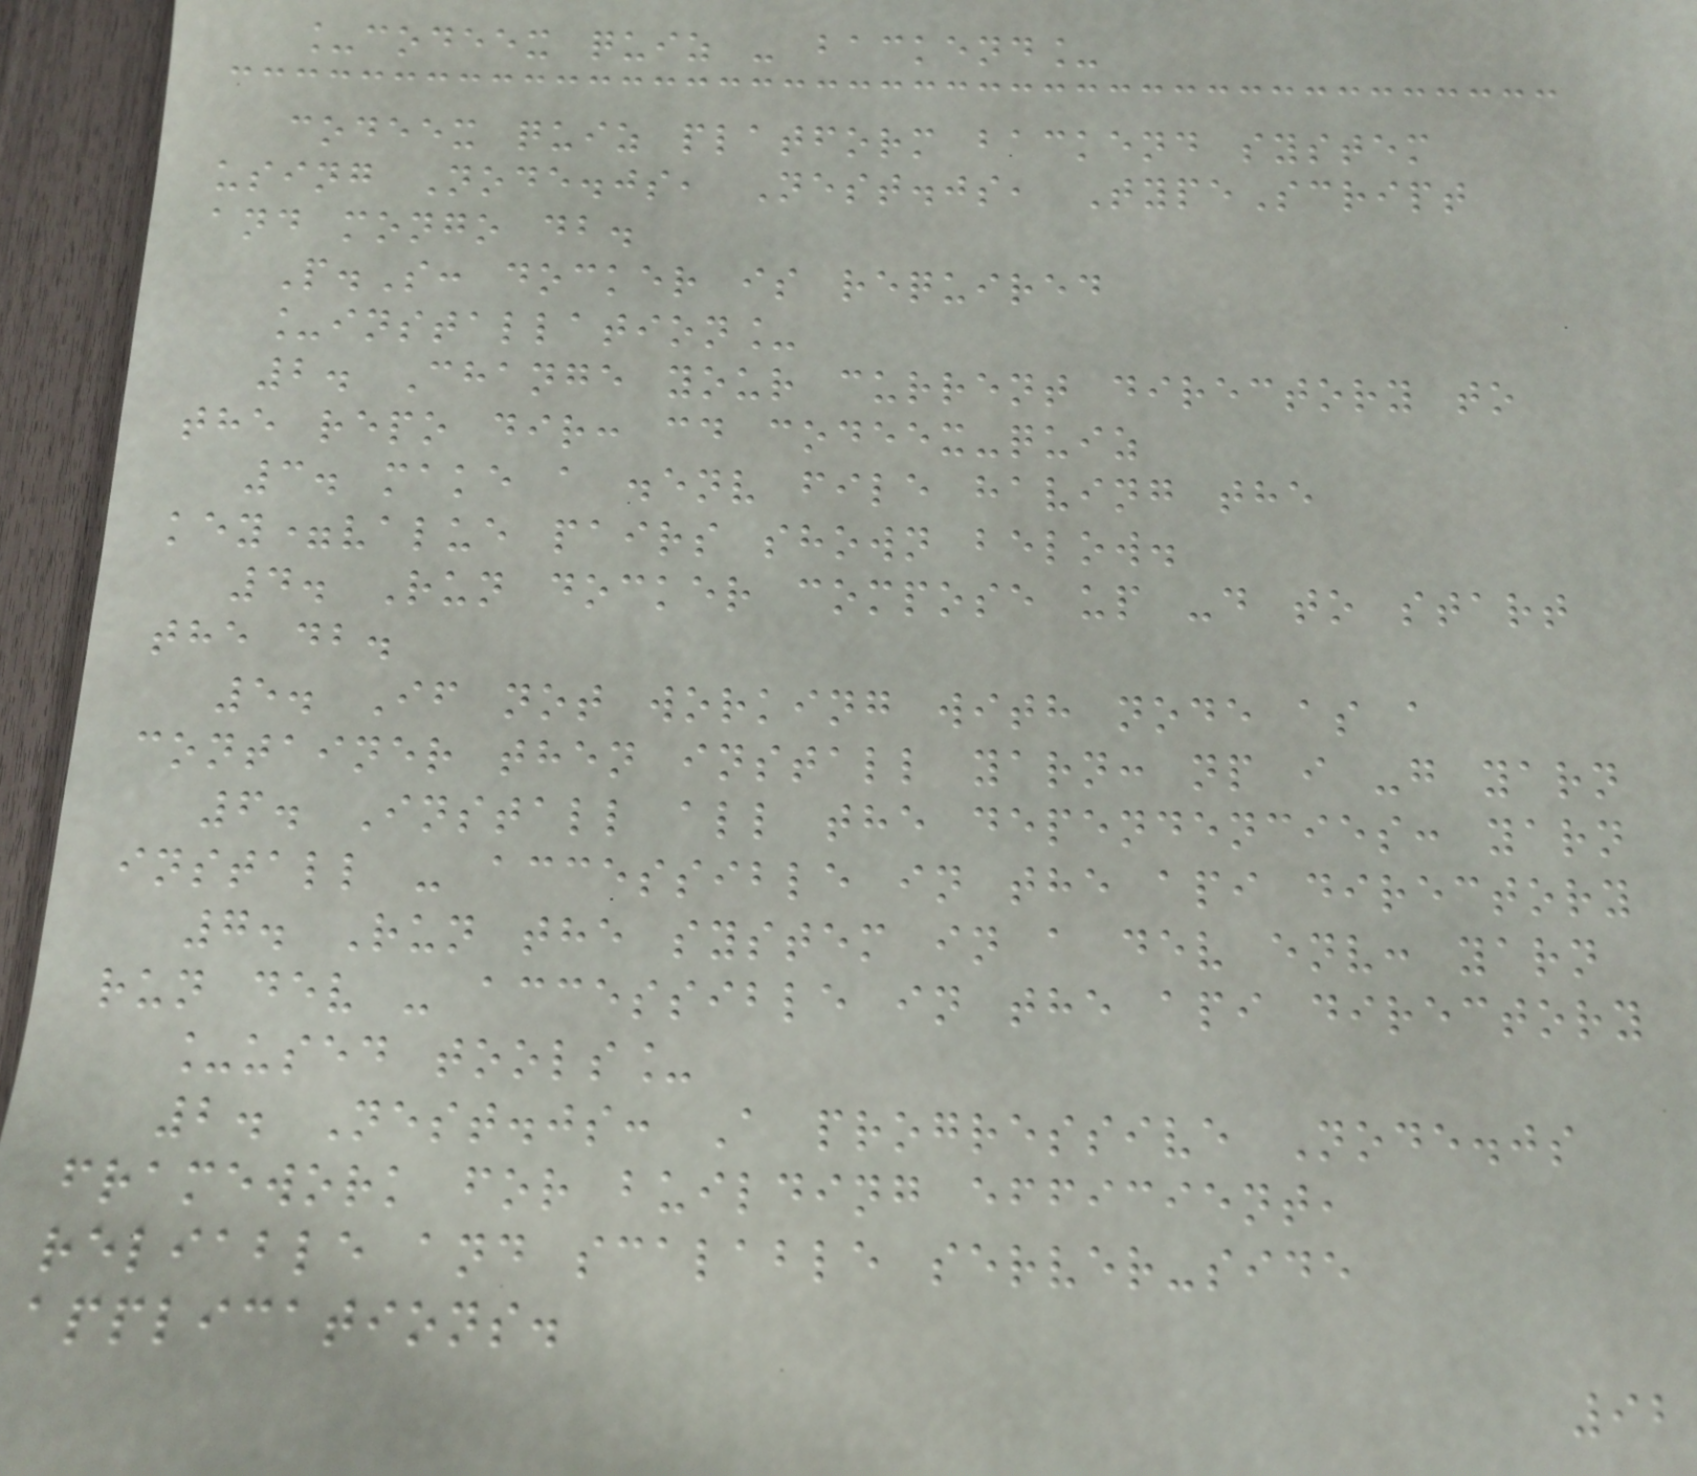_codeex quiz - backend_
codeex quiz platform backend system
using Node.js, Nest.js, TypeScript
and mongo db.
P.S: docker is required
_installation_
2. Change your current directory to
the repo dir: cd codeex-quiz
3. make a .env file having the
key=value pairs shown below.
4. Run docker compose up -d to start
the db.
5. If not working with node as a
container then install yarn: np i -g yarn
6. Install all the dependencies: yarn
install - accessible in the api directory
7. Run the system in a dev env: yarn
run dev - accessible in the api directory
_used tools_
2. Nest.js: A progressive Node.js
framework for building efficient,
reliable and scalable server-side
applications.
92
